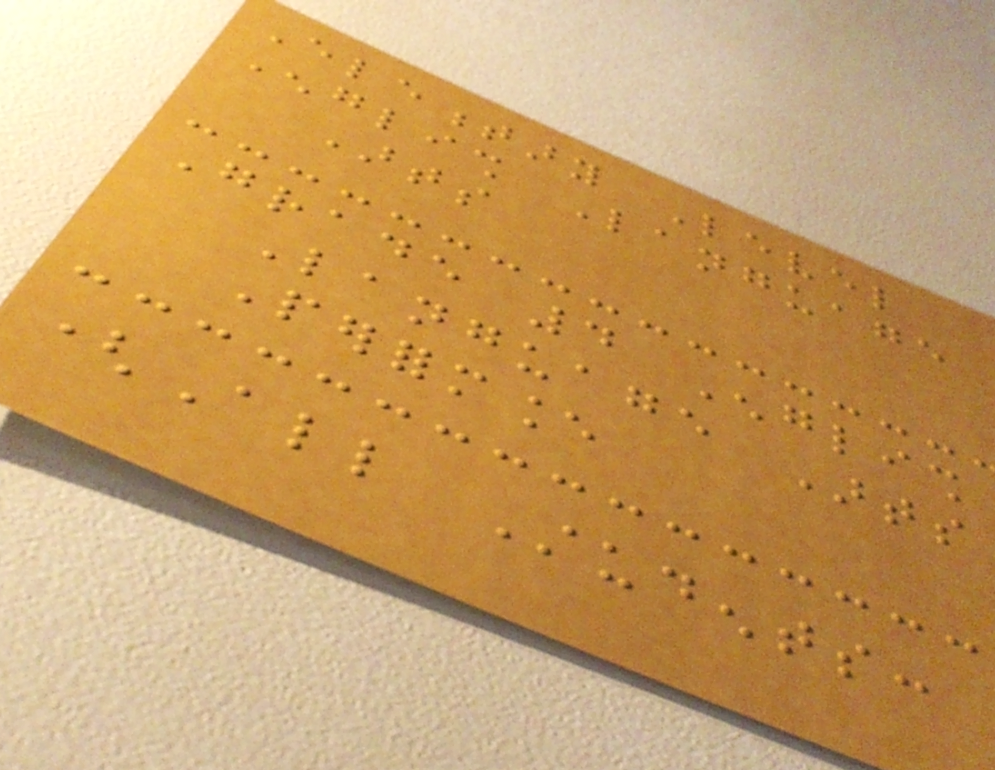Elementary Level
English Language
Arts
Grade 4 English
Language Arts
Performance
(All Students:
